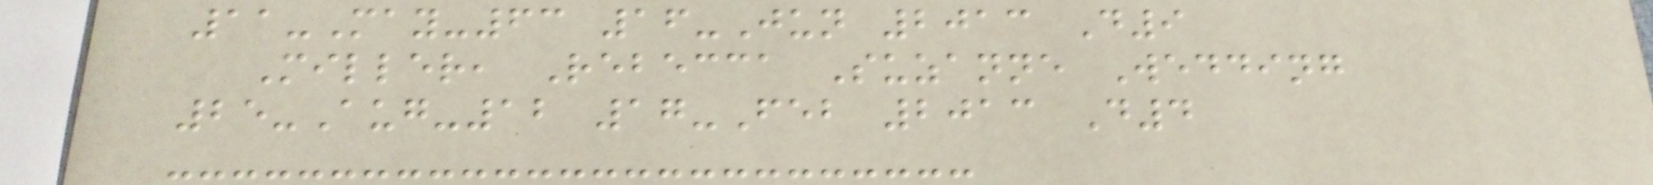11-May-63 16-Jun 2013 D9
Miller, Rebecca Suzanne Wedding
25-Aug-12 17-Feb 2013 D4
